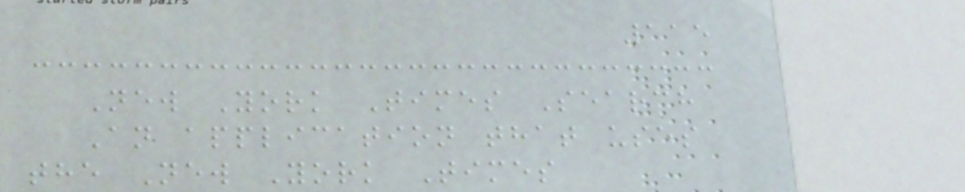115
New York Times Search
An application that uses
the New York Times
